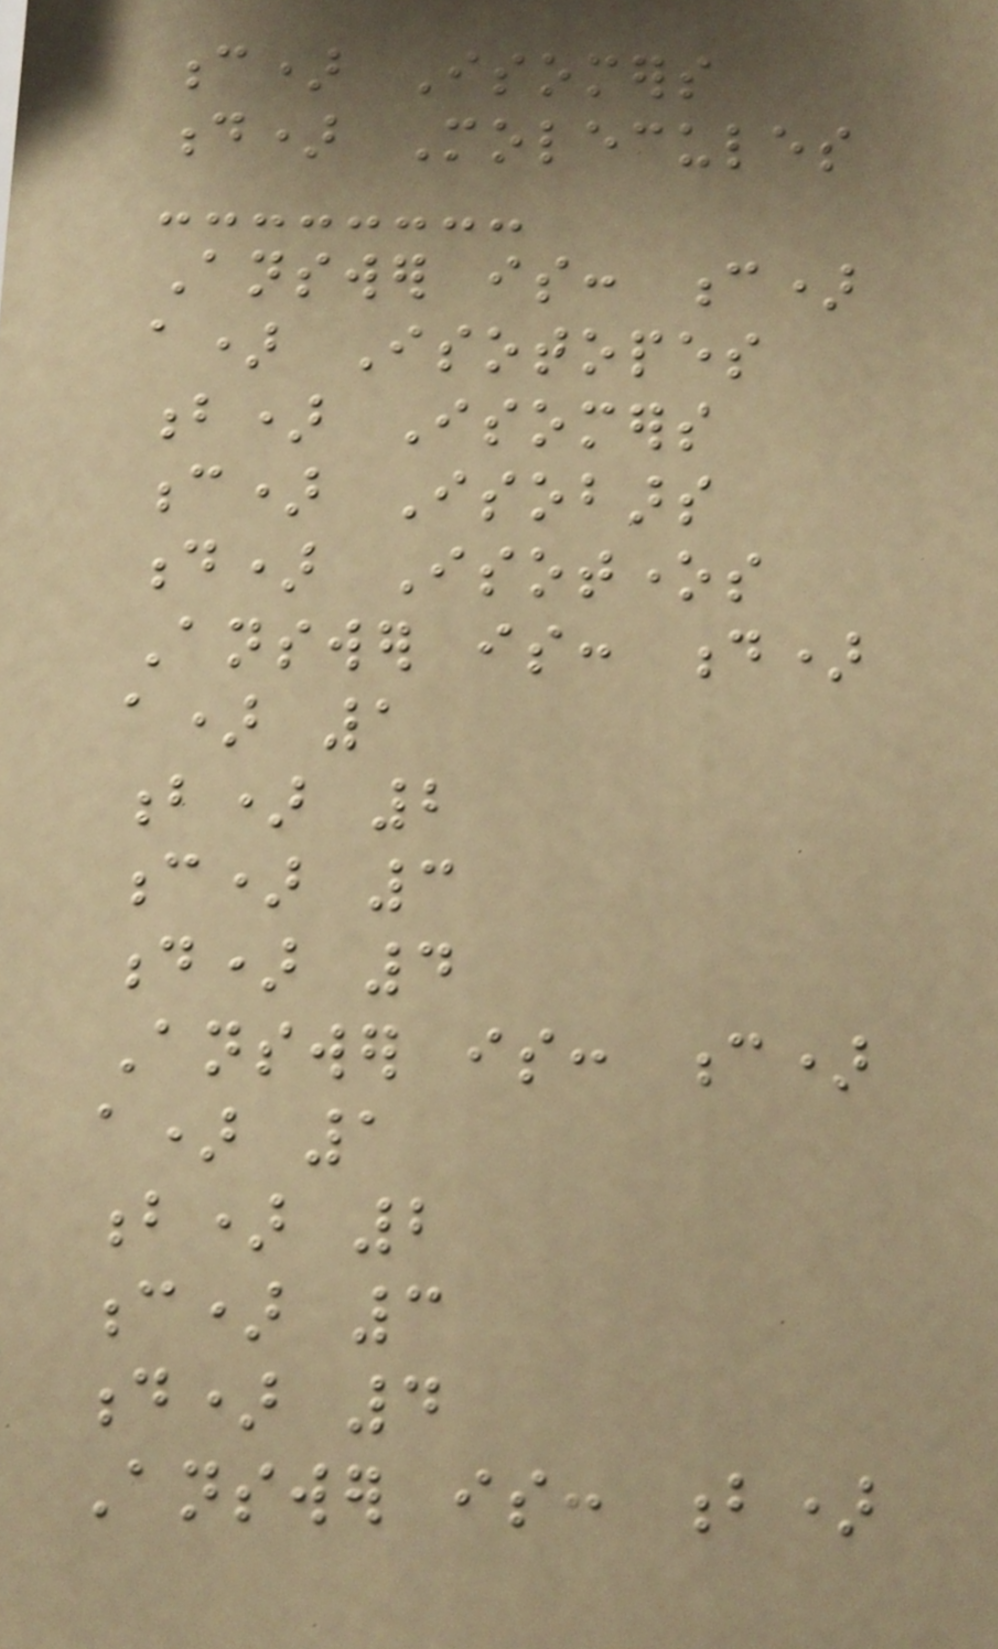c) Isomers
d) Molecules
Answer is: c)
a) Isotopes
b) Isomers
c) Isobars
d) Isotones
Answer is: d)
a) 1
b) 2
c) 3
d) 4
Answer is: c)
a) 1
b) 2
c) 3
d) 4
Answer is: b)
